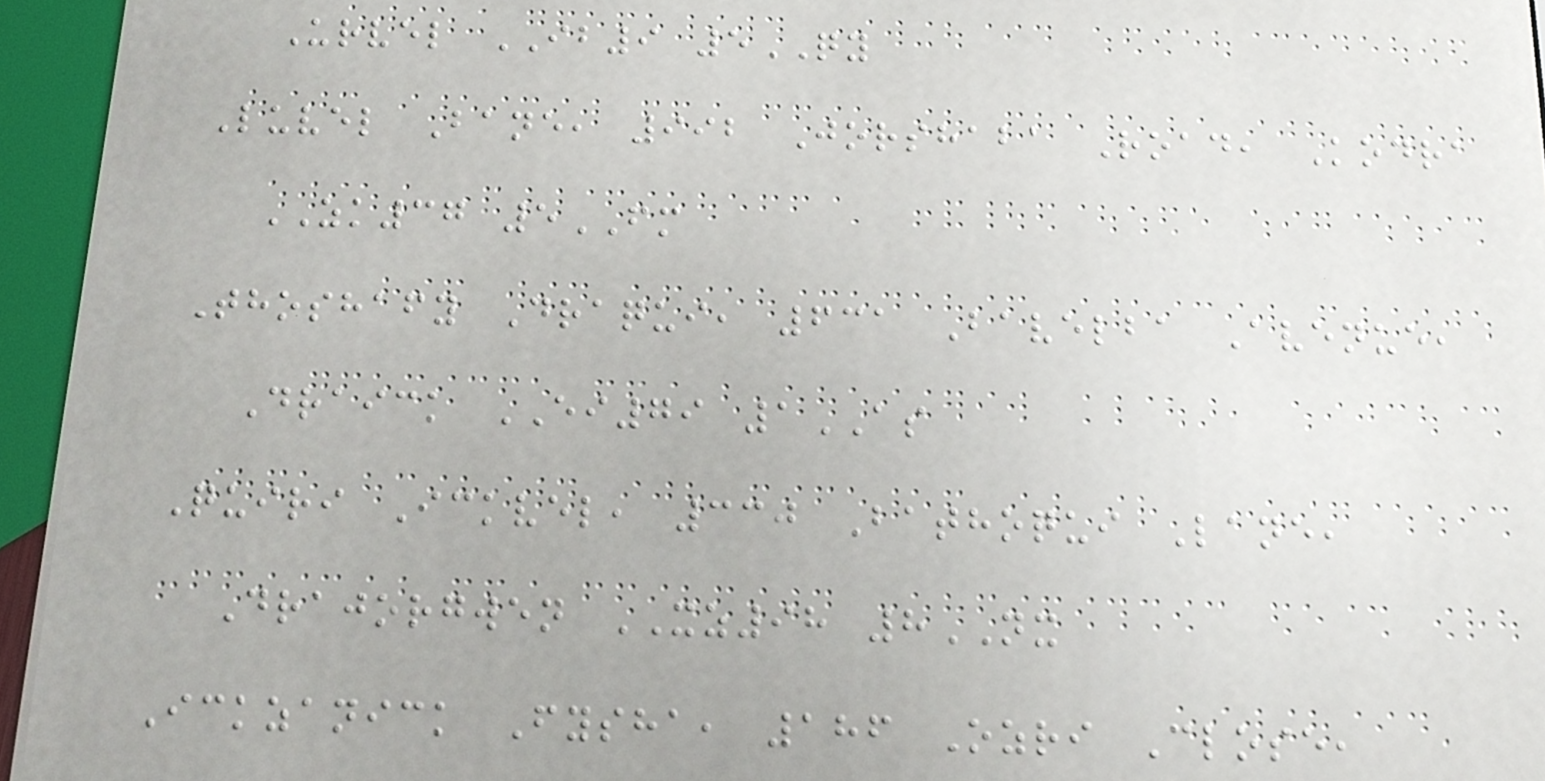Urvel IB9 5QY
Luvel Bane, 992 Jorshaba Road, Kodra
ZK37 5FM
Thoshafy Draqui, 631 Bavelba Avenue,
Draick EI79 1AS
Quiri Ickvel, 330 Bathoqui Lane,
Drajorgwen XZ98 8NX
Ickzanick Fysha, 186 Ozri Close,
